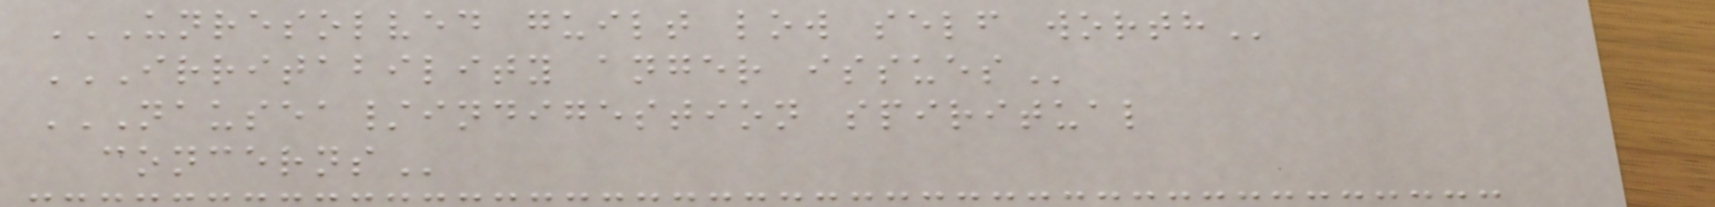UNRESOLVED GUILT LOW SELF WORTH
IRRITABILITY ANGER ISSUES
NAUSEA/INDIGESTION SPIRITUAL
CONCERNS
